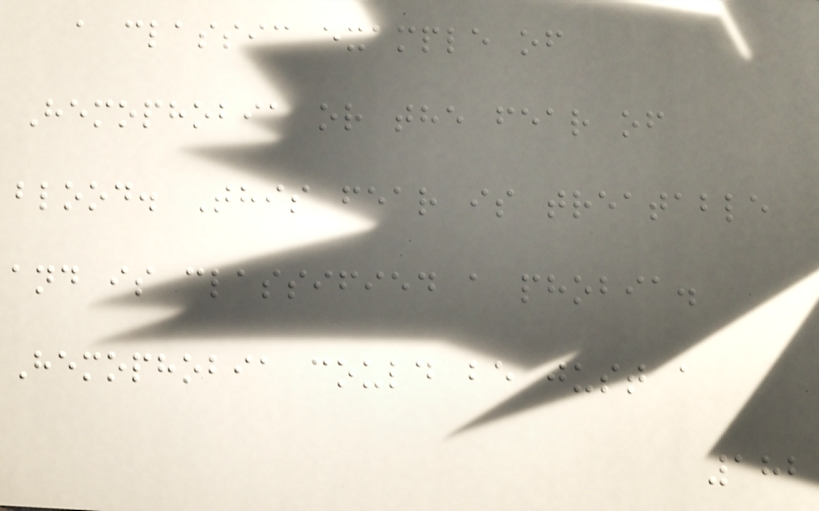a classic example of
Hemophobia or the fear of
blood. This fear is treatable
and is classified a phobia.
Hemophobia could be just a
182
